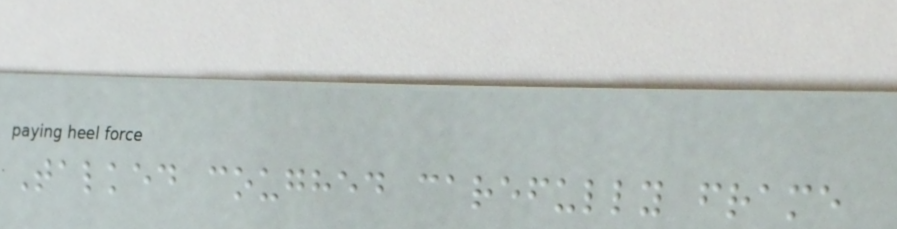Talked coughed carefully frame
